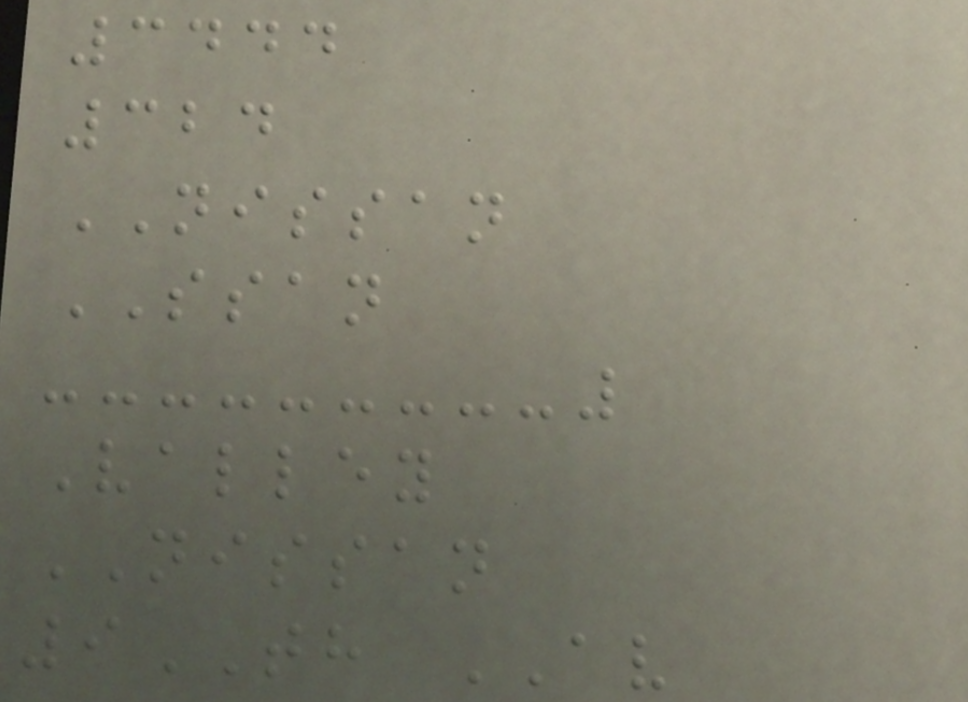3444
324
NISSAN
SSAN
Valley
NISSAN
9TH AV
